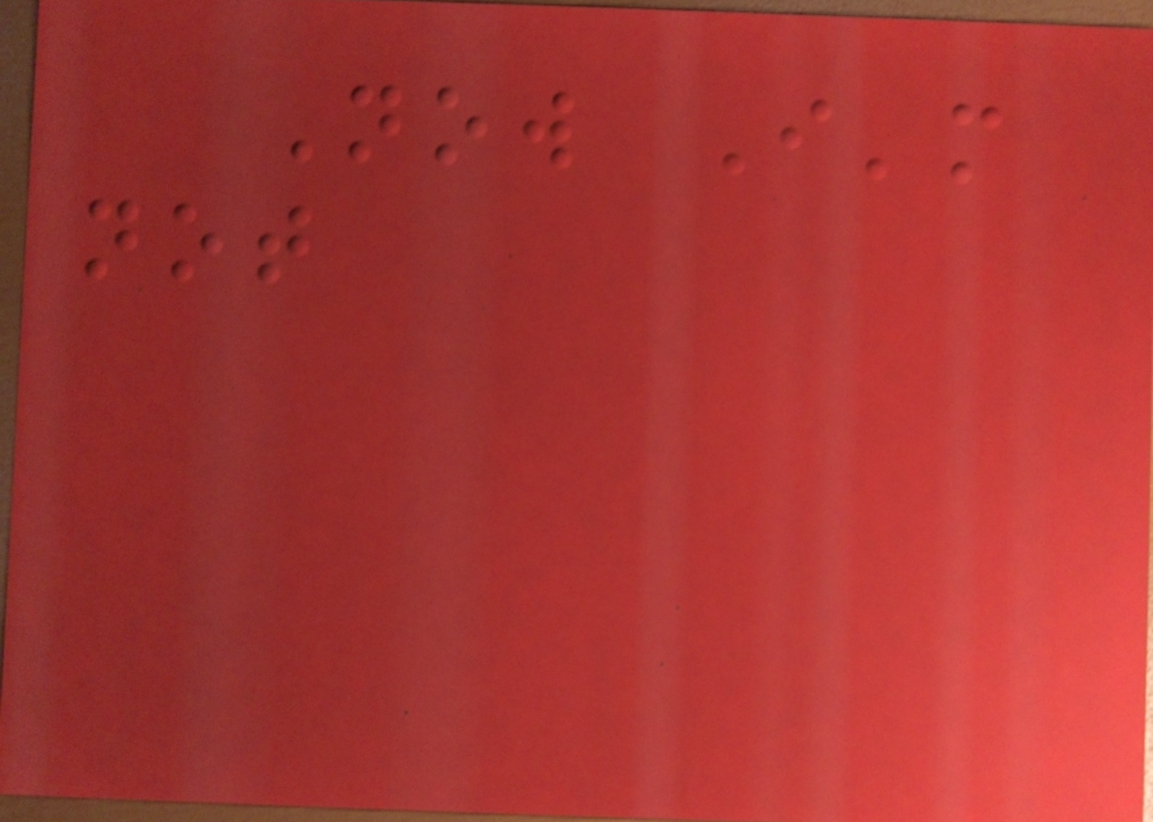Now I'm
not
